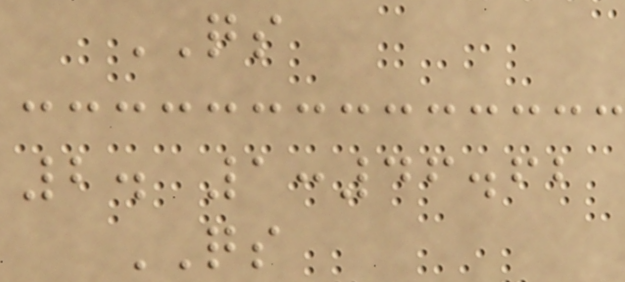QS
2. 1:46.62
QS
